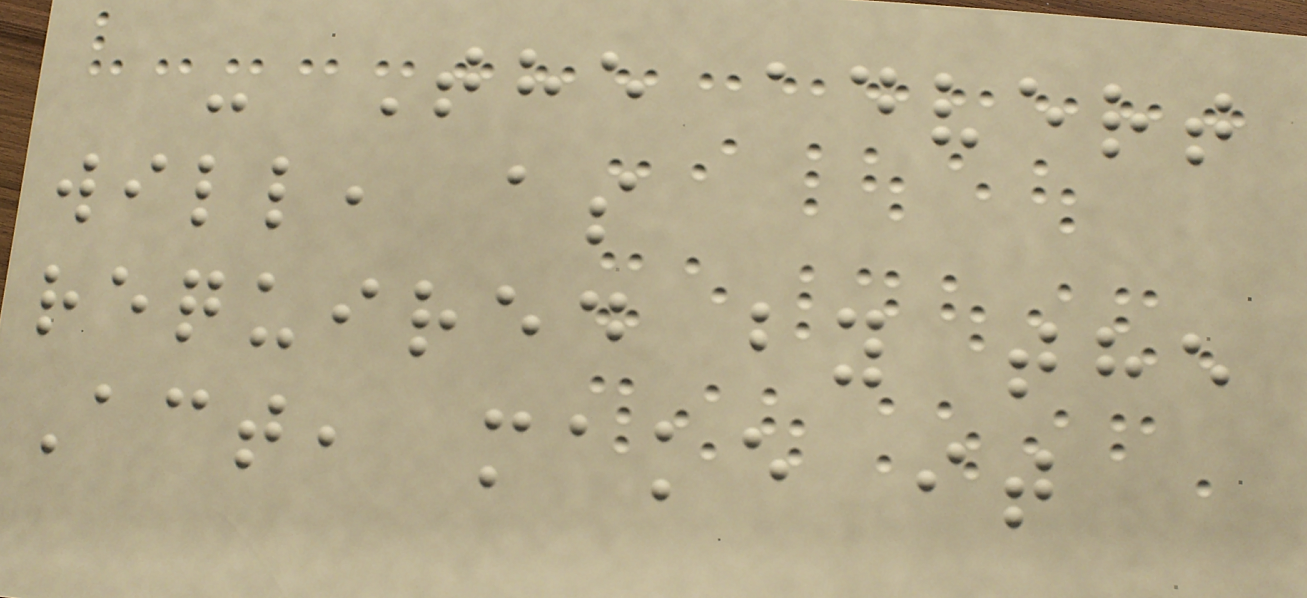- The advert
will, as
required by the
Act, make it
